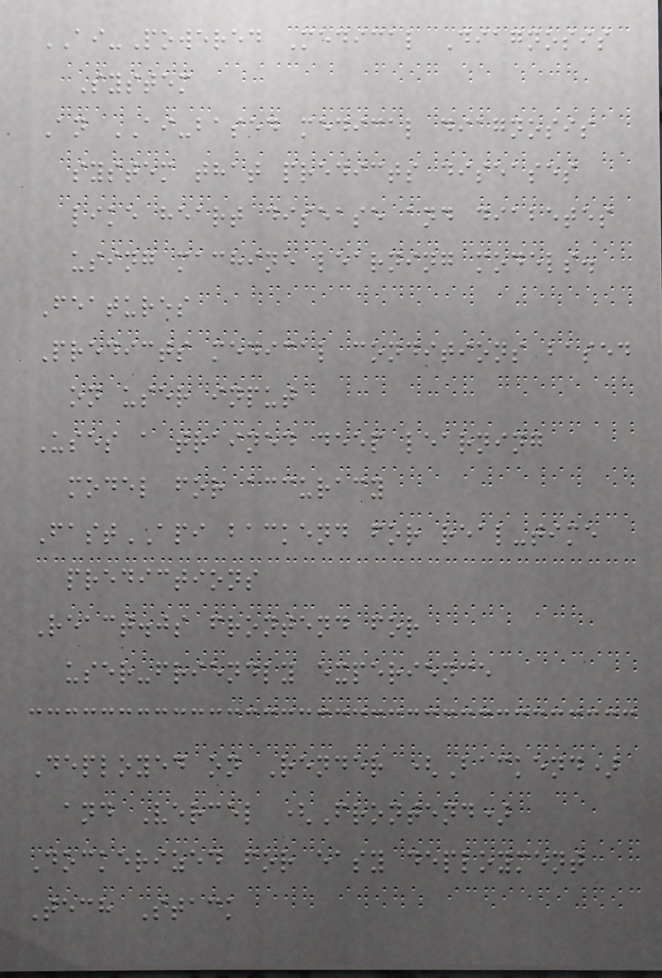AI-Powered Medical Diagnosis
System
An AI-based medical diagnosis
system that predicts diseases
like heart disease and diabetes
using machine learning models.
Features
Predicts medical conditions based
on user input
Uses a trained deep learning
model for accuracy
FastAPI backend for real-time
predictions
React.js frontend for
user-friendly experience
Deployed on Render (Backend)
and Vercel (Frontend)
Dockerized for easy deployment
Tech Stack
